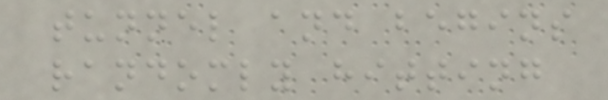tunnel and begins
randomly hitting
